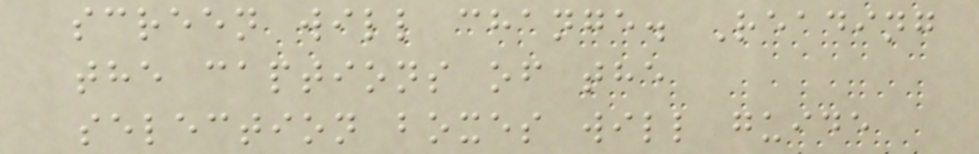screen will change. Reading
the captions of the
selection boxes will guide
